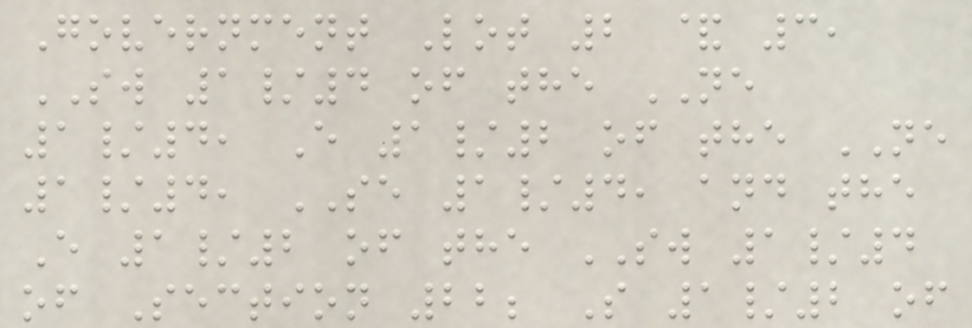Government Lot 2 & 3,
SW 1/4 of the NE
1/4, E 1/2 of the NE
1/4, SE 1/4, and the
E 1/2 of the SW 1/4
of Section 22; S 1/2 of
